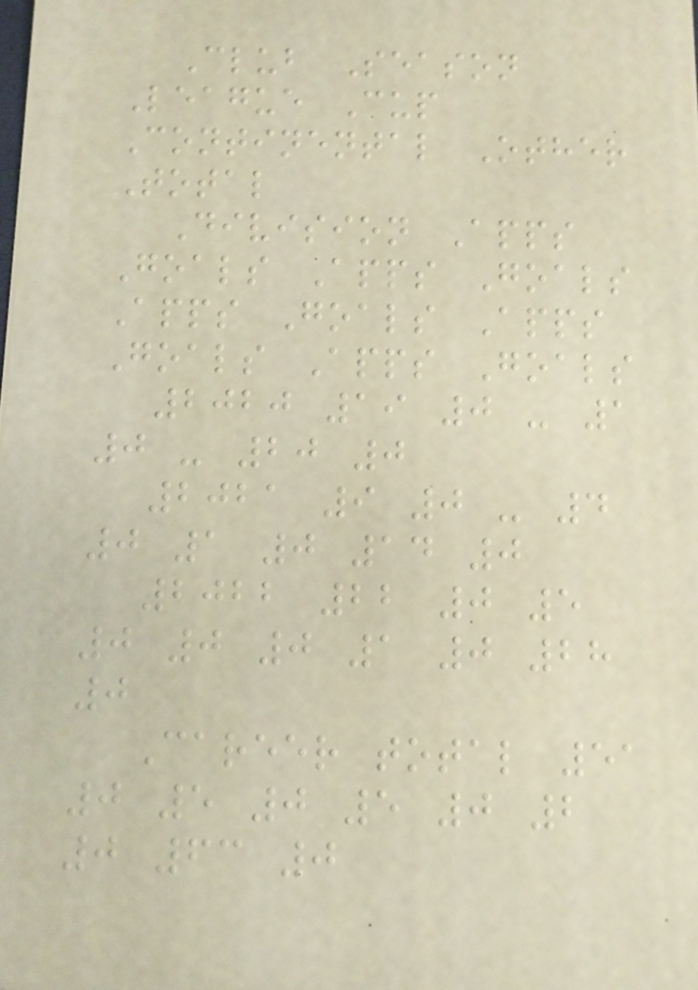Club Season
League Cup
Continental Other
Total
Division Apps
Goals Apps Goals
Apps Goals Apps
Goals Apps Goals
2020 19 0 - 1
0 - 20 0
2021 9 0 - 4
0 1 0 14 0
2022 22 0 5
0 0 0 1 0 28
0
Career total 51
0 5 0 5 0 2
0 63 0
